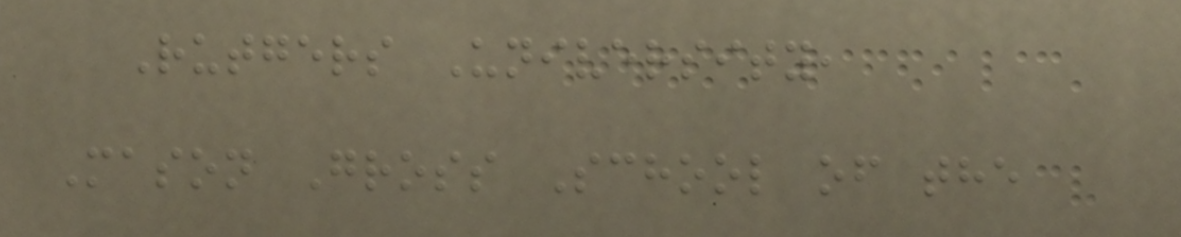Rutgers University,
Mason Gross School of the
